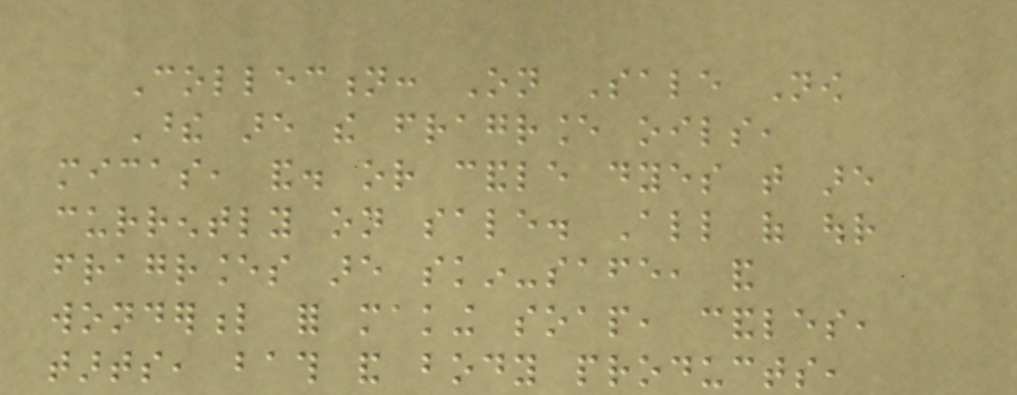Collection: On Sale Now
These are the fragrance oils,
micas, and. or candle dyes that are
currently on sale. All of our
fragrances are skin-safe, and
wonderful for making soap, candles,
tarts, bath and body products,
